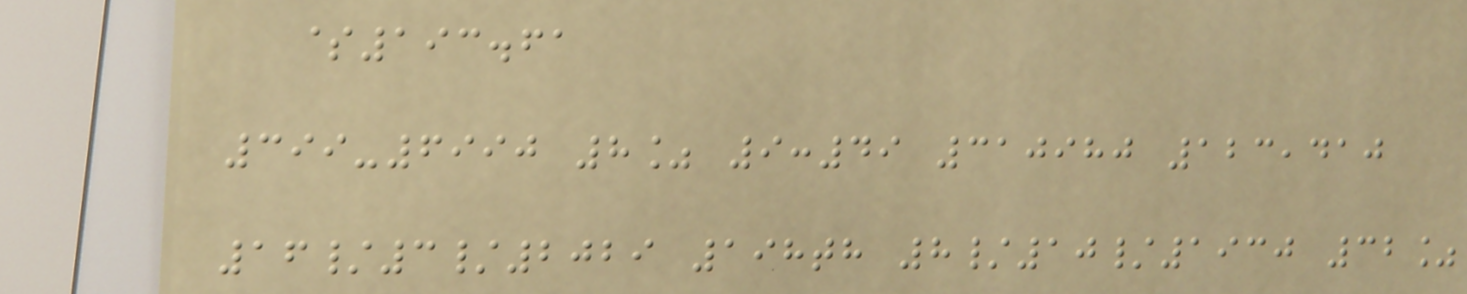$193.61
399-6990 8% 9:49 310980 123,410
16/3/2029 198th 8/10/1930 32%
